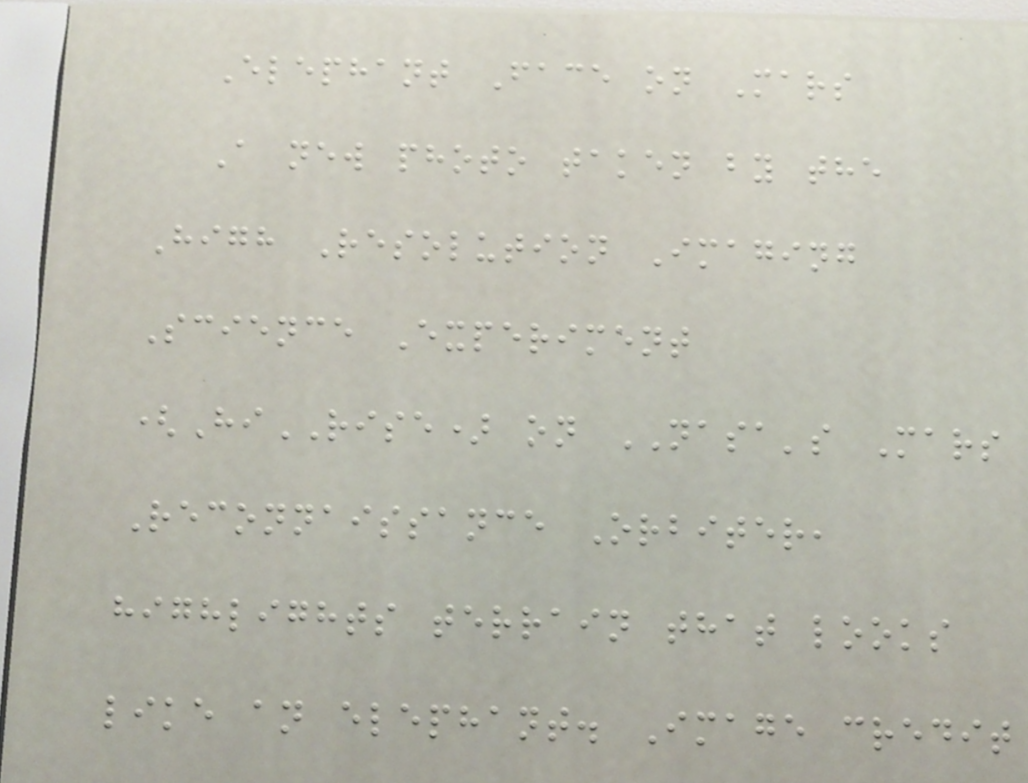Elephant Face on Mars
A new photo taken by the
High Resolution Imaging
Science Experiment
(HiRISE) on NASA's Mars
Reconnaissance Orbiter,
highlights terrain that looks
like an elephant. Image credit
